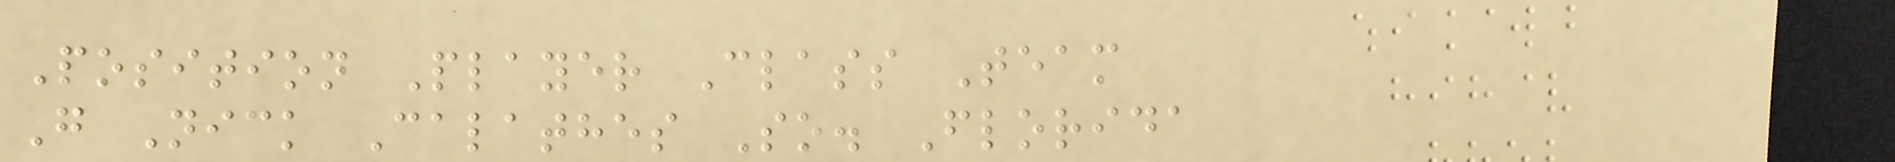Position Player Class Team
G Nick Calathes So. Florida
